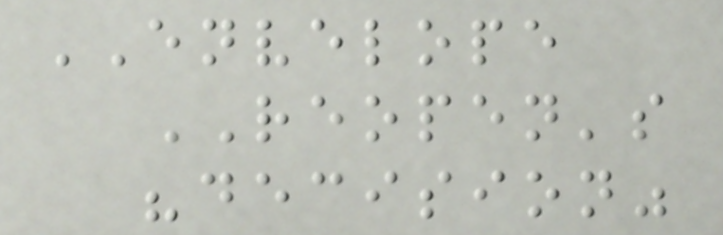ENVELOPE
REOPEN's
"decision"
